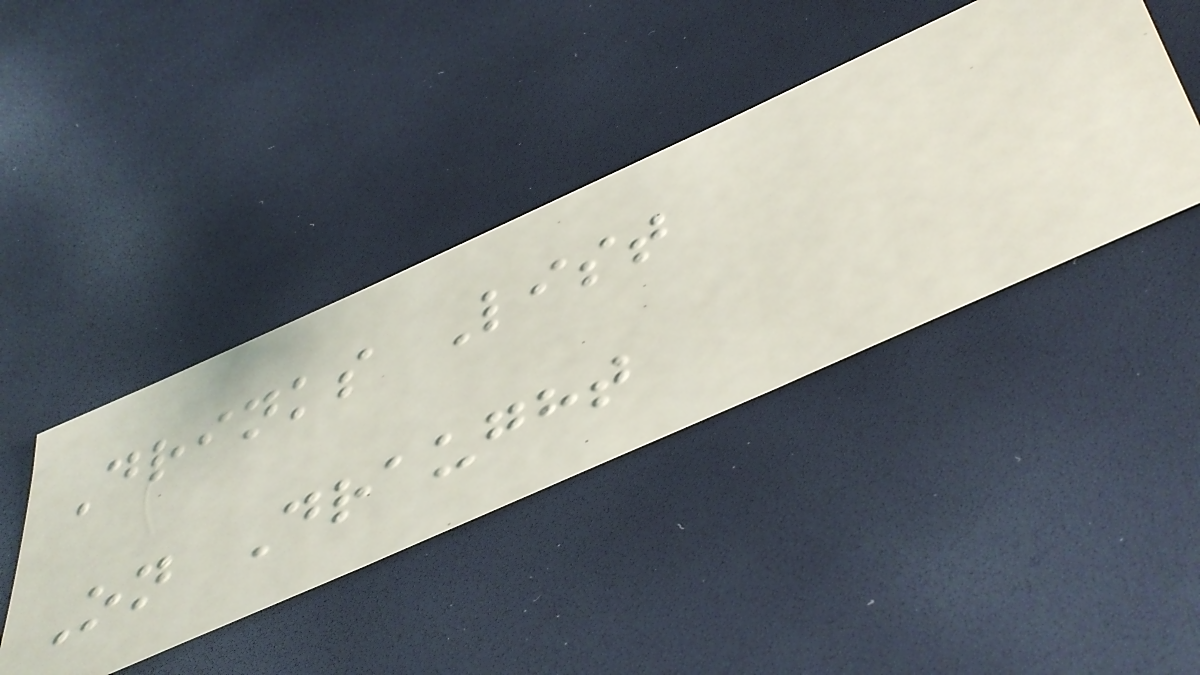Drinks List
On Draught
